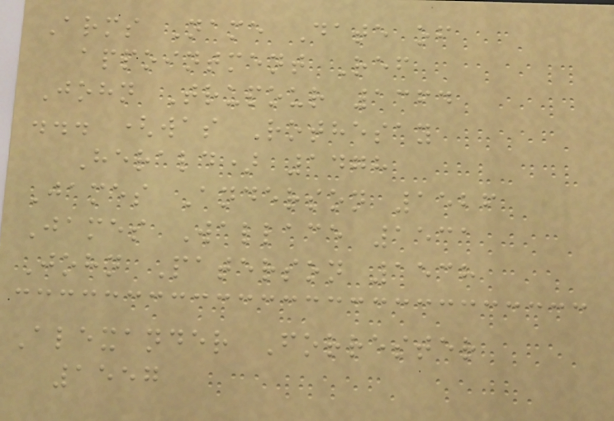Arms Name Date of
appointment Ref
John Trupour 1364
... (was Rothesay
Herald) 1478
James Anderson 1526
James Wallace 1531
John Paterson 1538
Alexander Forrester
1557
